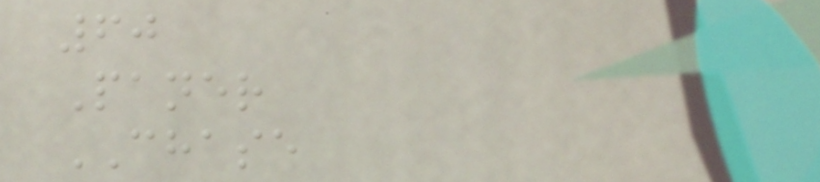60
Paner
CHASE
